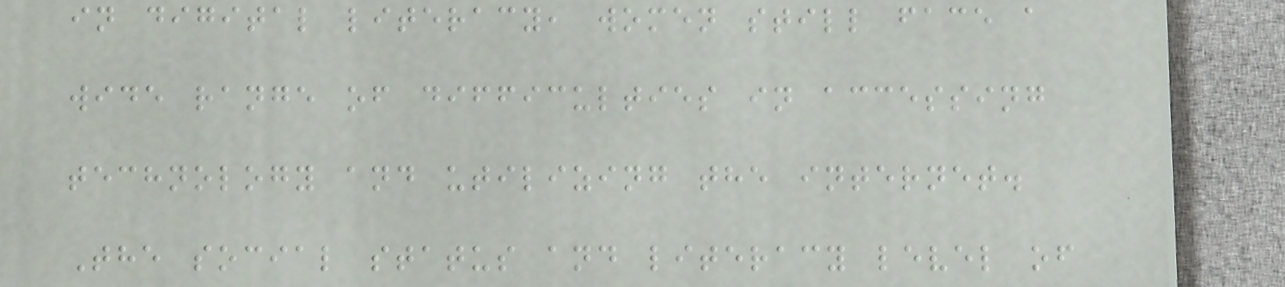in digital literacy, women still face a
wide range of difficulties in accessing
technology and utilizing the internet.
The social status and literacy level of
